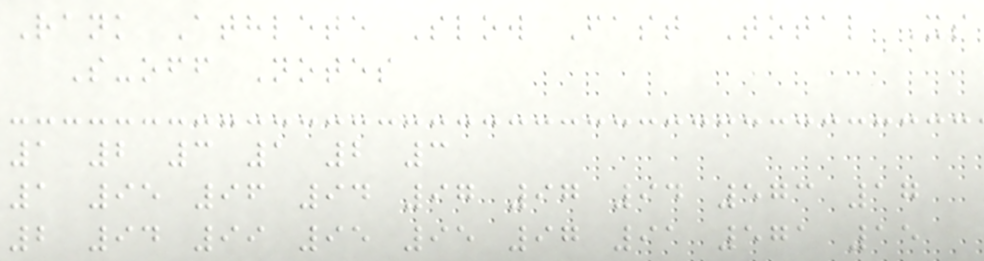Rank Athlete Slow Fast Total Xs
S-off Notes
1 2 3 1 2 3
1 95 96 94 97 97 94 573 17
2 94 99 95 95 97 91 571 15
